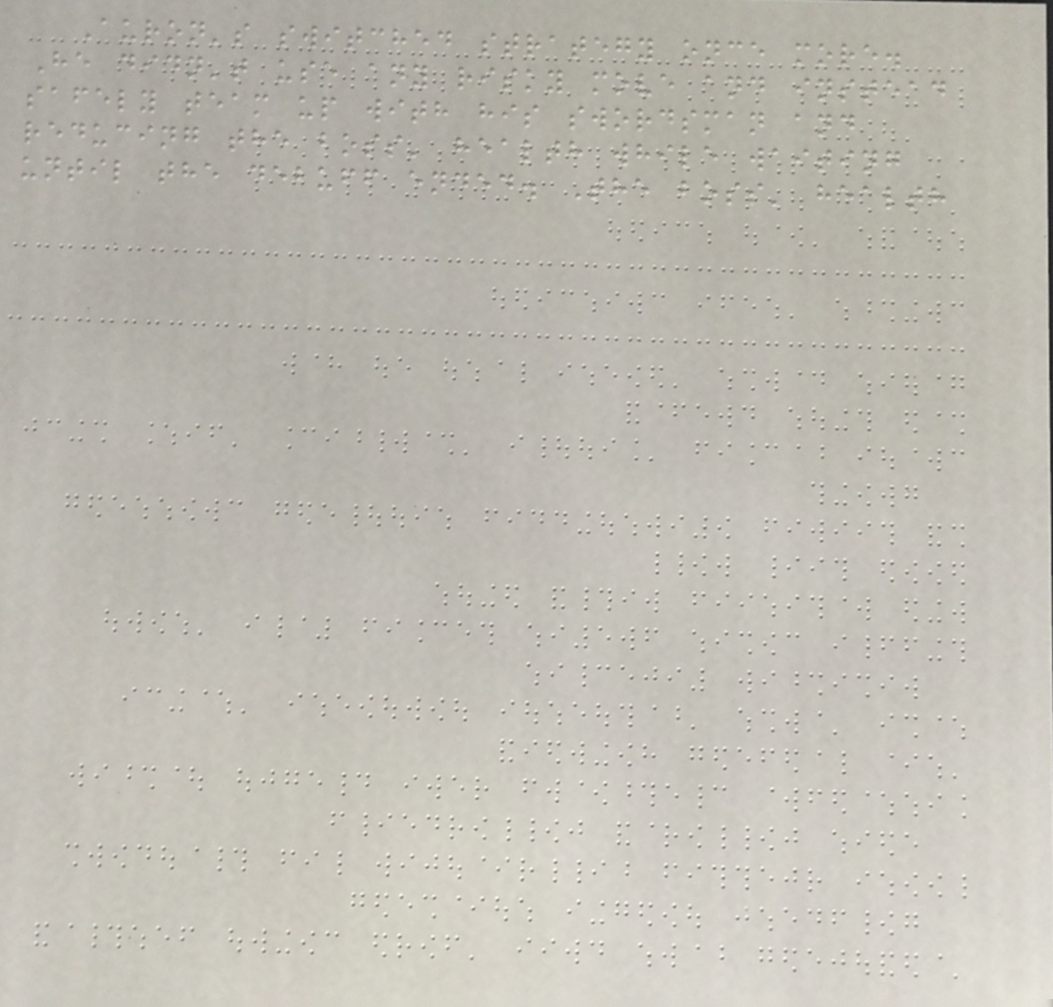Auron's switched strategy once more.
He didn't use any risky move and instead
safely team up with his swordsman and
reducing the boss' health while waiting
until the debuff ended. The boss' health
